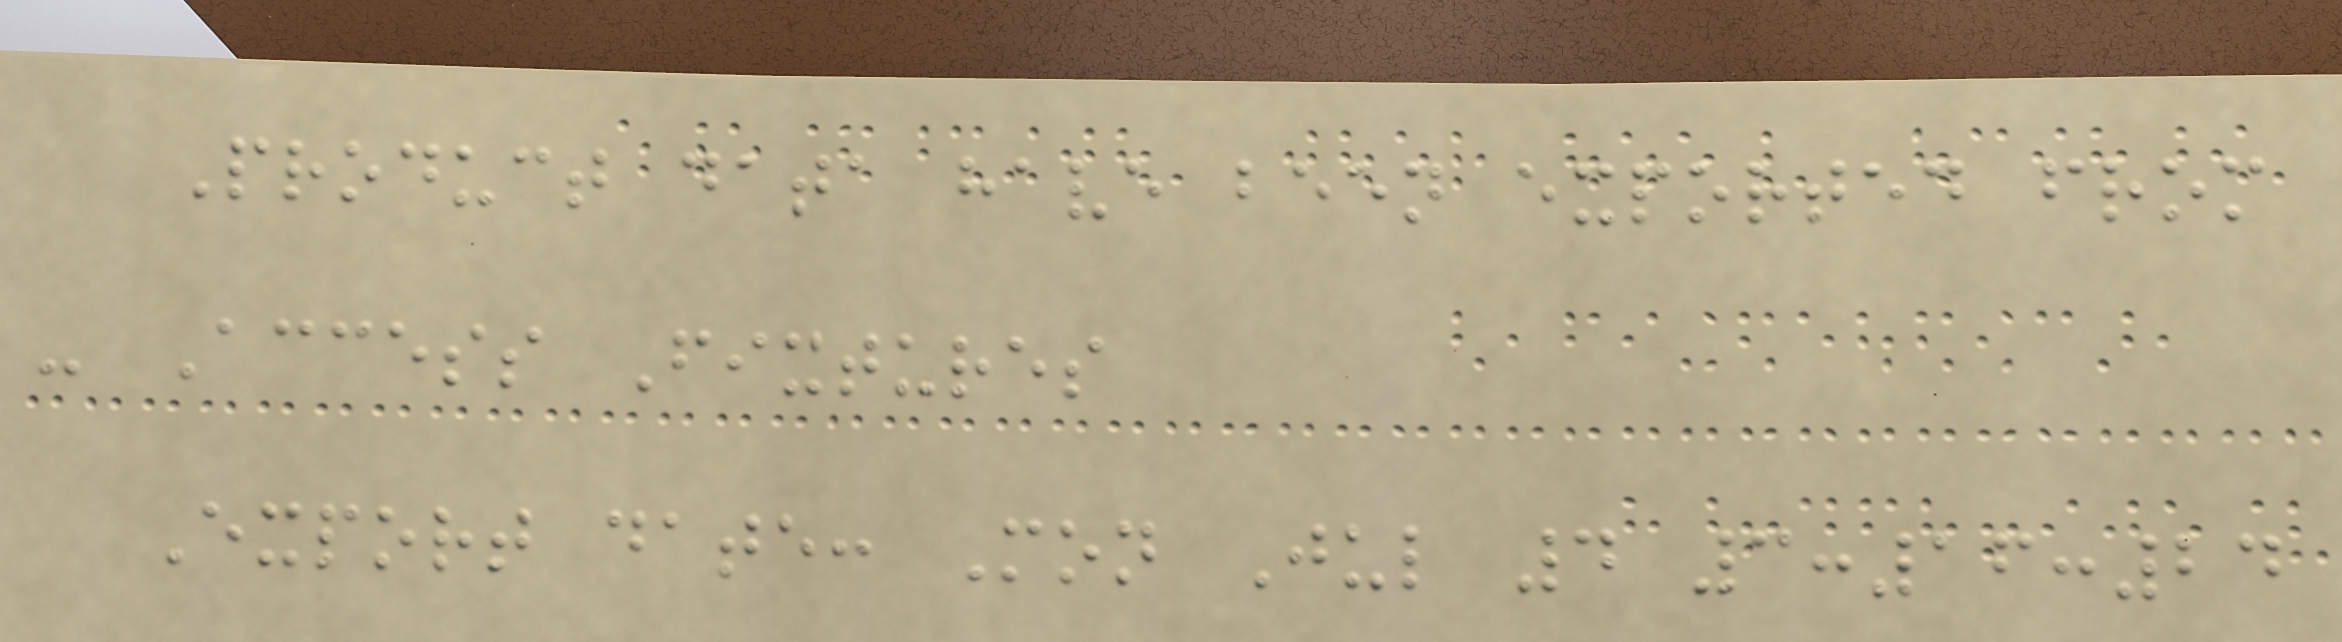Product data have been exported from
- Access Fixtures
Export date: Mon Jul 4 3:16:24
